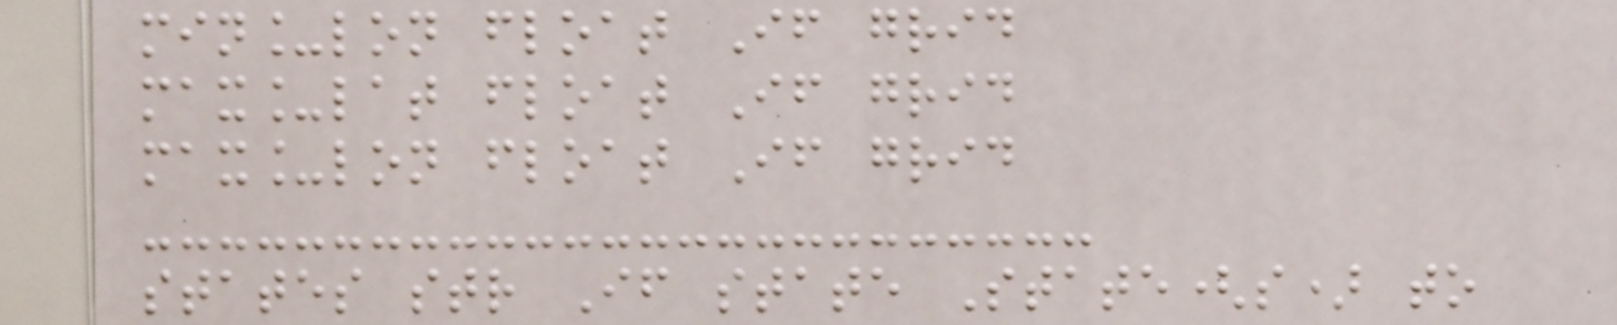min_lon float If grid
max_lat float If grid
max_lon float If grid
states str If state State(s) to
